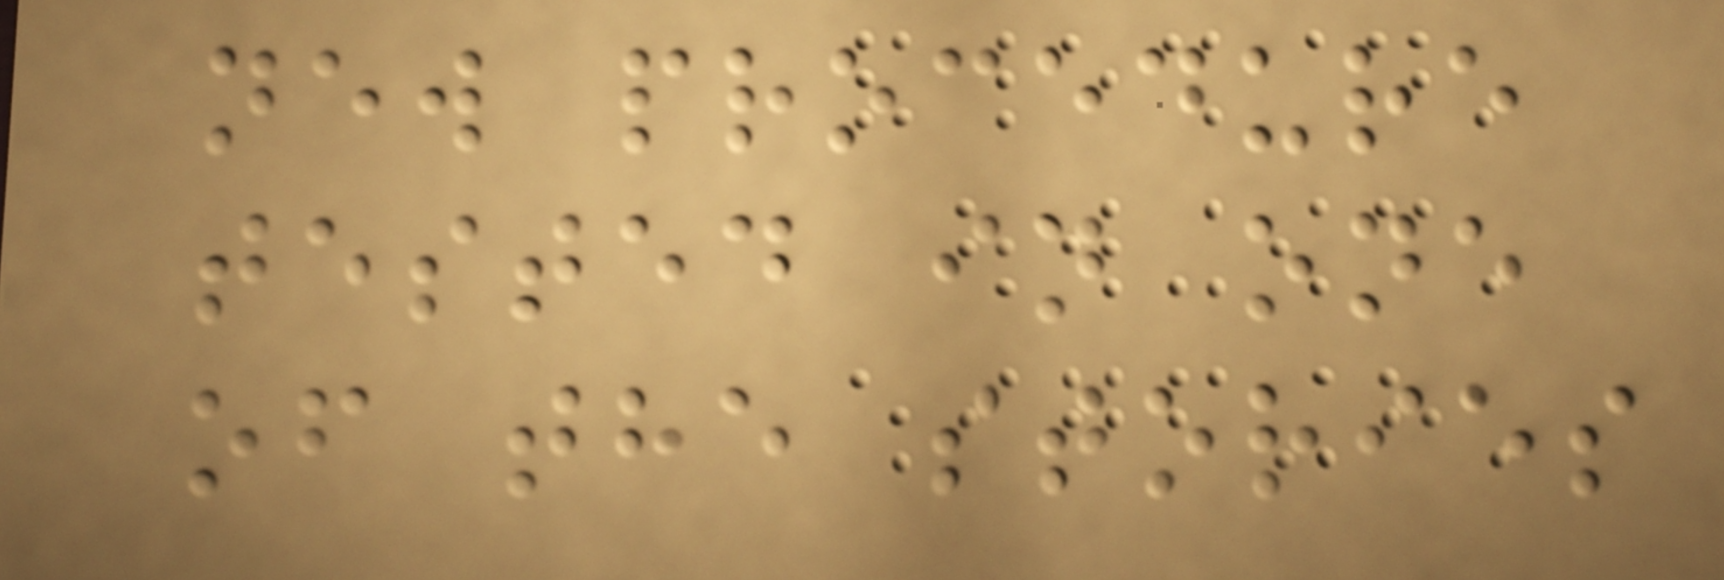new procedure
tested in one
of the stories
